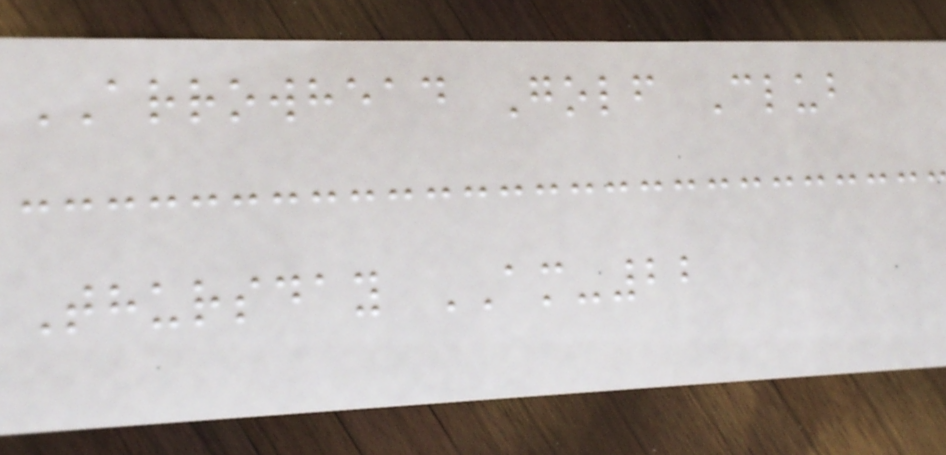ARROWHEAD Golf Club
Thursday AM-22
